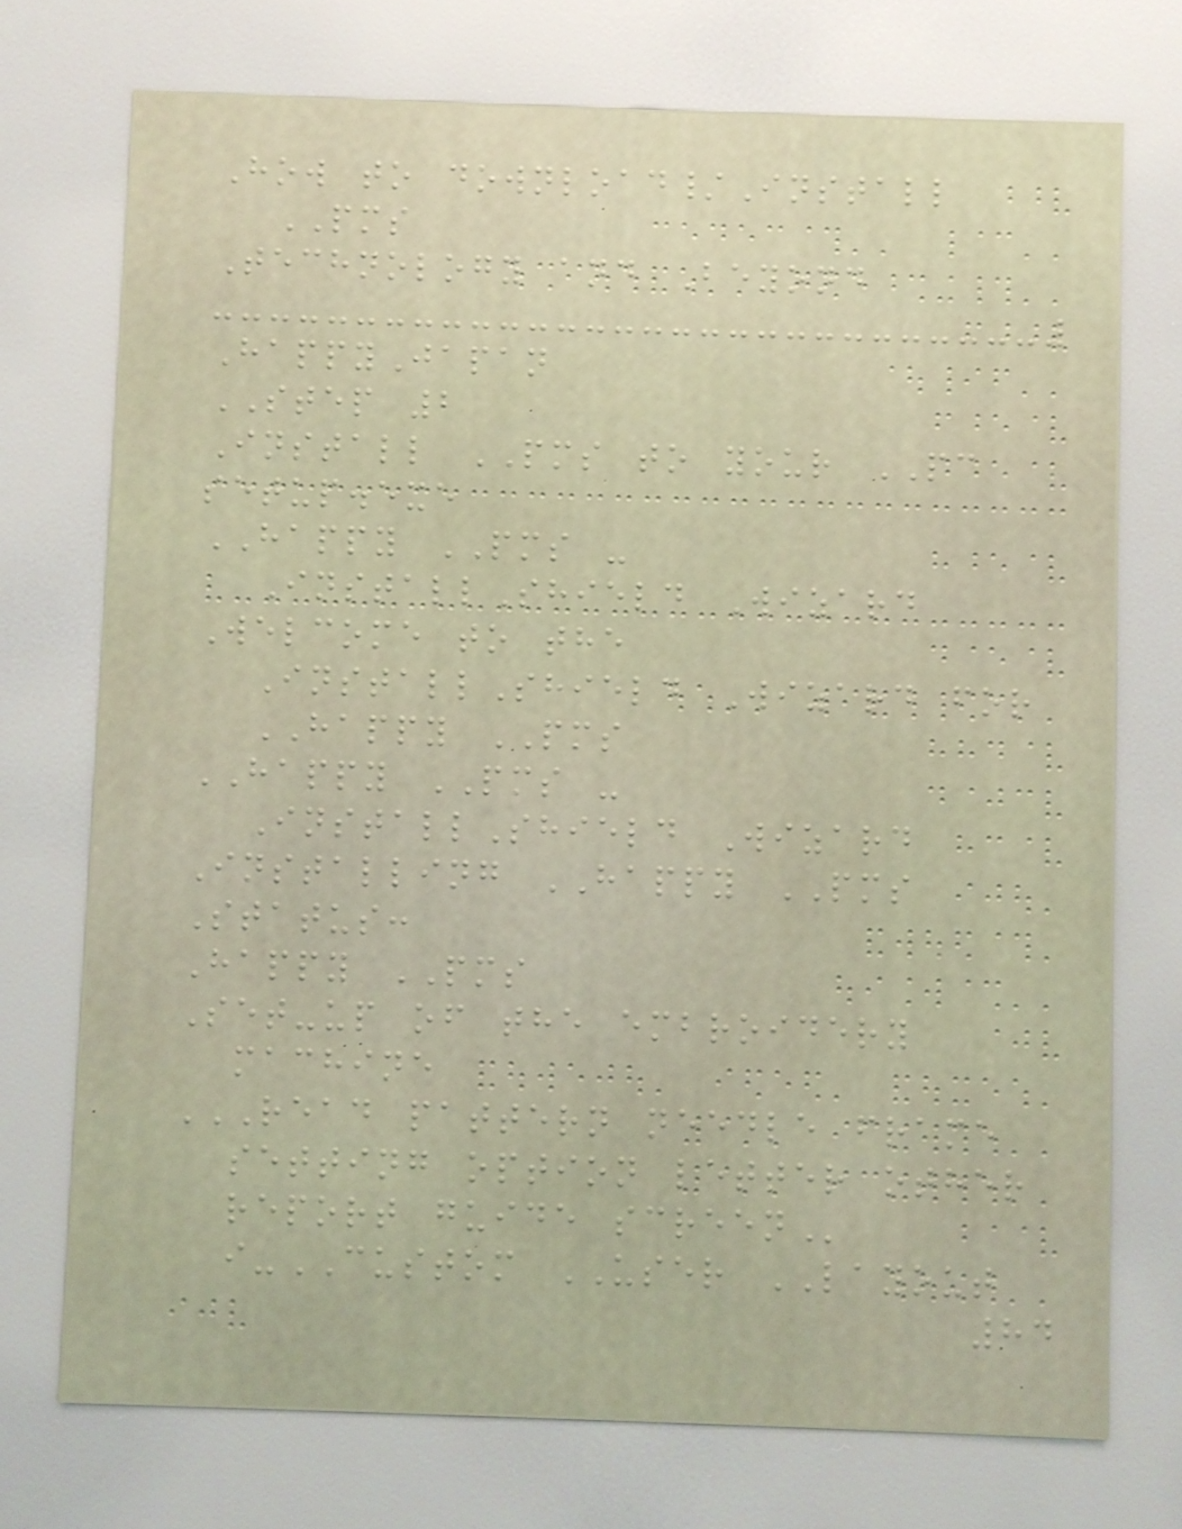How to download/Install
PMS
Technology and Beyond
HappyJapan
STEP 2
Install PMS to your PC
setup.exe
HAPPY PMS -
InstallShield Wizard
Welcome to the
InstallShield Wizard for
HAPPY PMS
HAPPY PMS -
InstallShield Wizard
Installing HAPPY PMS
Status:
Happy PMS
Set-up of the embroidery
machine
READ PATTERN NEEDLE FRAME
SETTING OPTION LETTER OTHER
REPORT GUIDE SCREEN
i-CUSTOM USER LAYOUT
84
